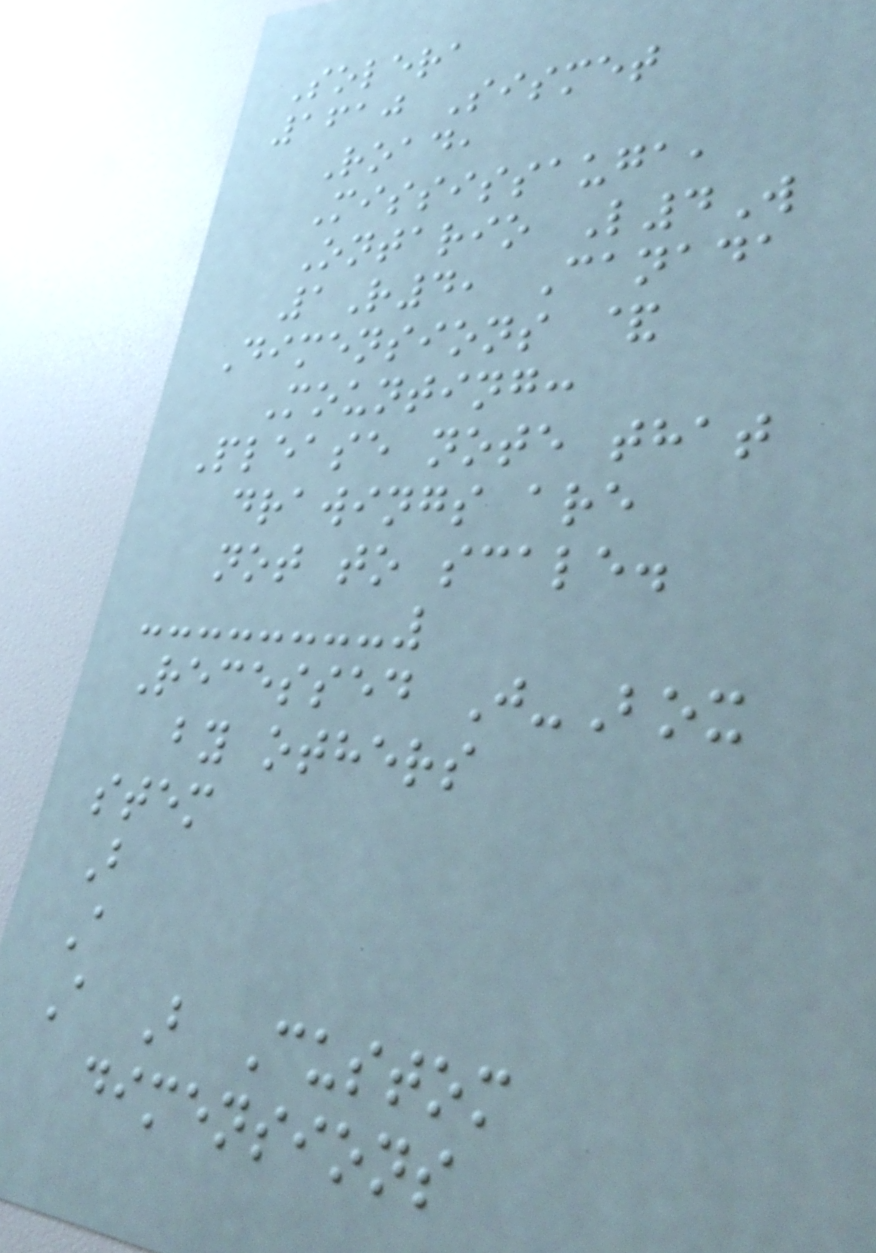Solera
1610 Sismet
Road,
Mississauga,
Ontario L4W
1R4, Canada
Dimensions &
Mounting:
Please note that
drawings are
not to scale.
Recessed J-Box
by others
stem
B
A
A B Custom
dimensions
